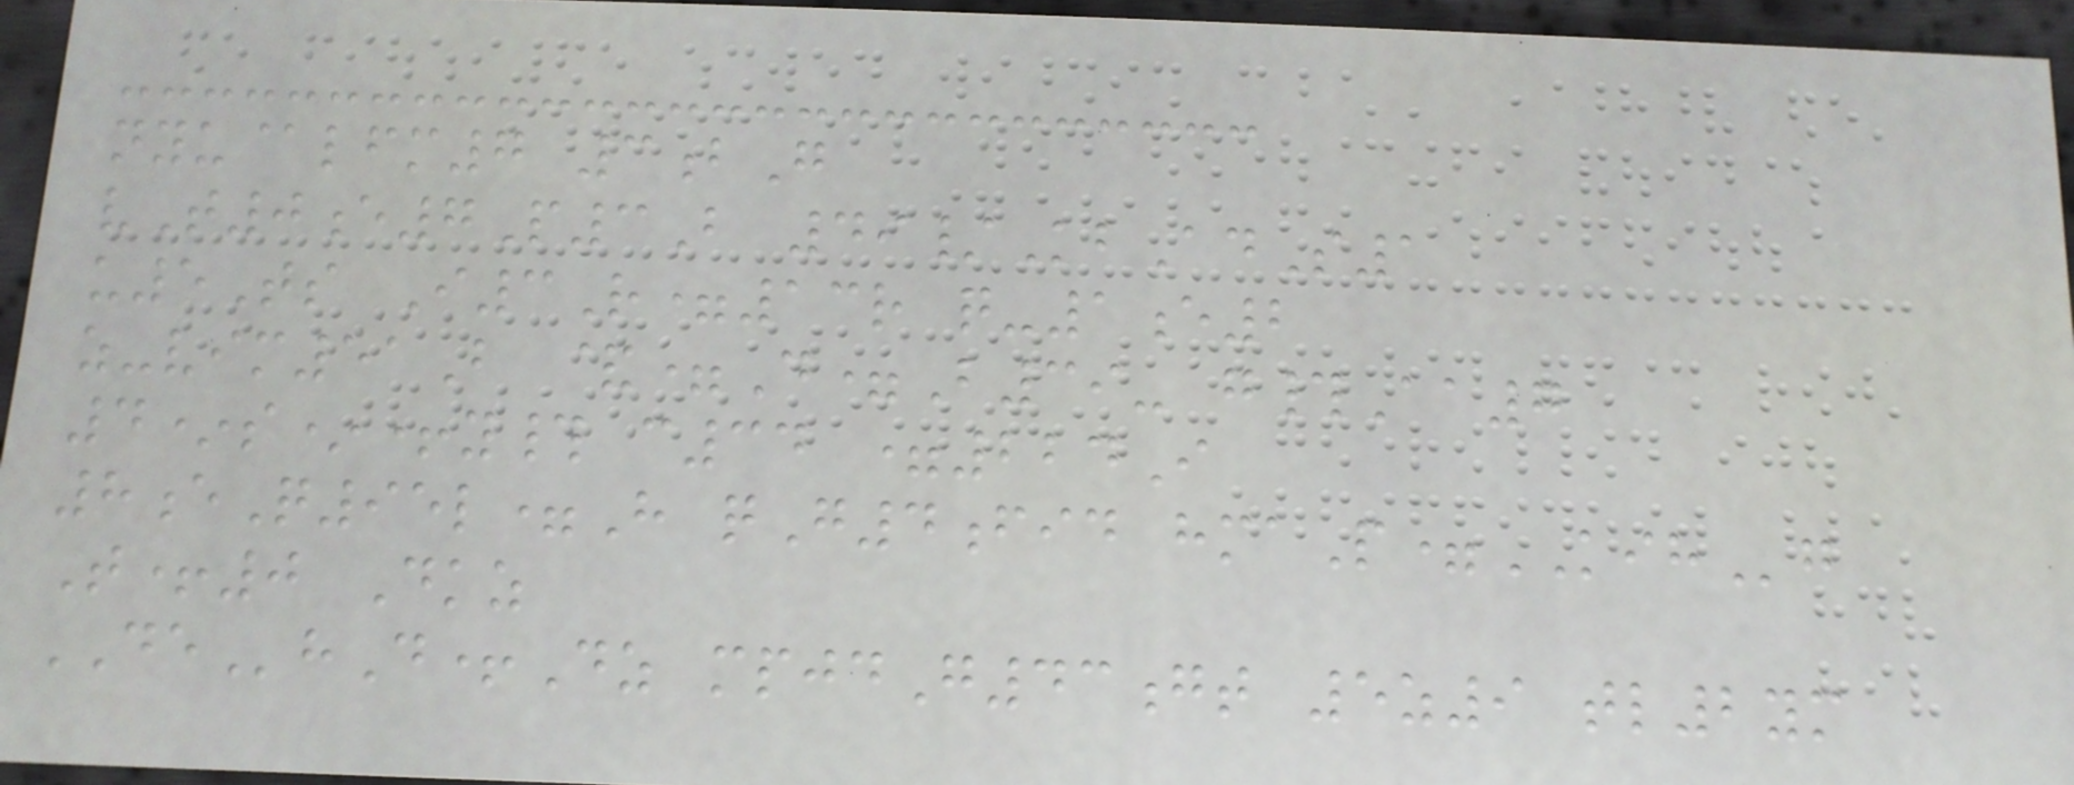nyu@lfm7 3bG
vT0e7P3B 49/KbAdS1
u5Ts I3R=13r q-1e2
z-vim51B &=D=B39- g#Aa7
4*s*+y# c34 =224I
8eQ95l=H qG4fid hmaP=KIHg
T+0 Dkz
DEhD+Dz mpjdG43gt 5z9 tl2ym
